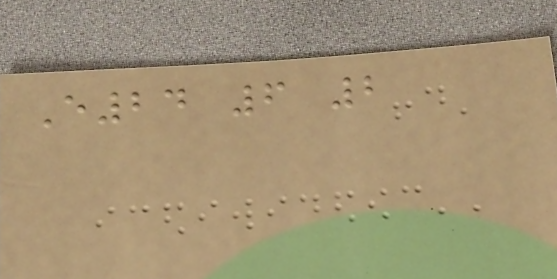E24 6 2
